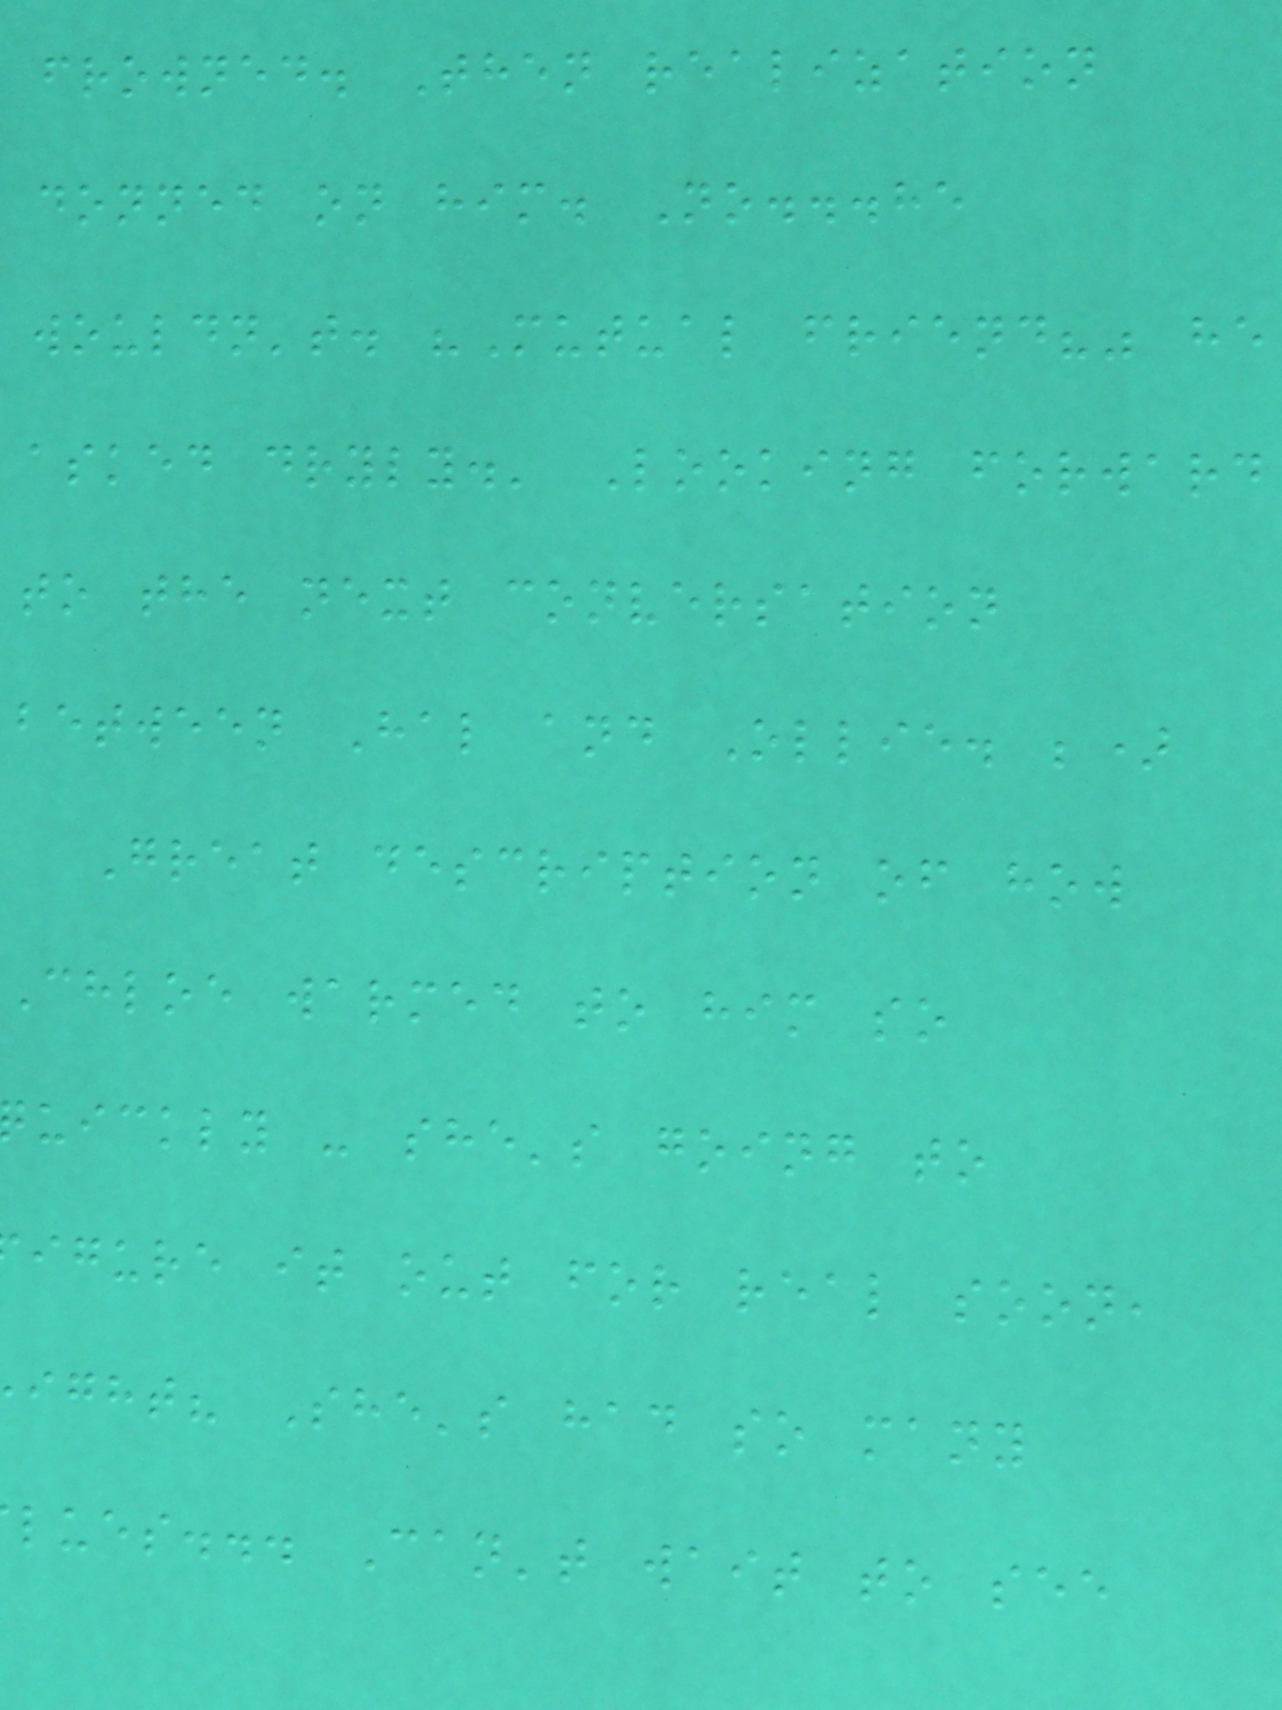frowned. Then realization
donned on him. No...he
wouldn't. "Mutual friend?" he
asked dryly.' Looking forward
to the next conversation
between Hal and Ollie. ;)
Great description of how
Chloe warmed to him so
uickly - she's going to
igure it out for real soon,
ight? She's had so many
lues... Can't wait to see
